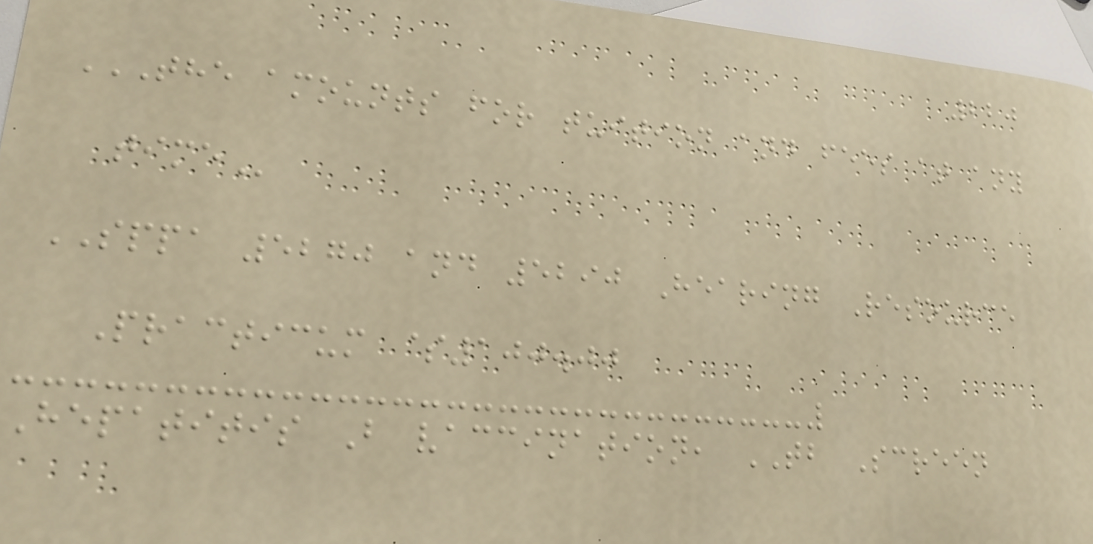220
THE AMOUNTS FOR TUITION AND FEES AT ANY
TIME
SPPA 5270 and 5290 Hearing Resource
Practicum $100.00
Hepatitis B vaccination, TB Screen
